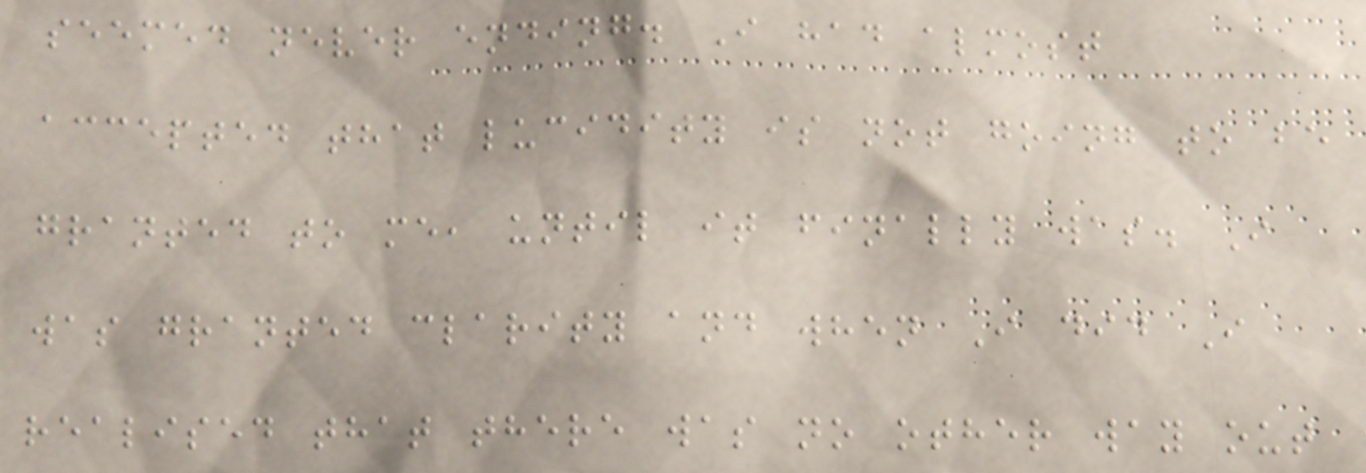seemed never ending. I had almost
accepted that lucidity is not going to be
granted to me, until it finally was. I
was granted clarity and when I did I
realised that there was no other way out
